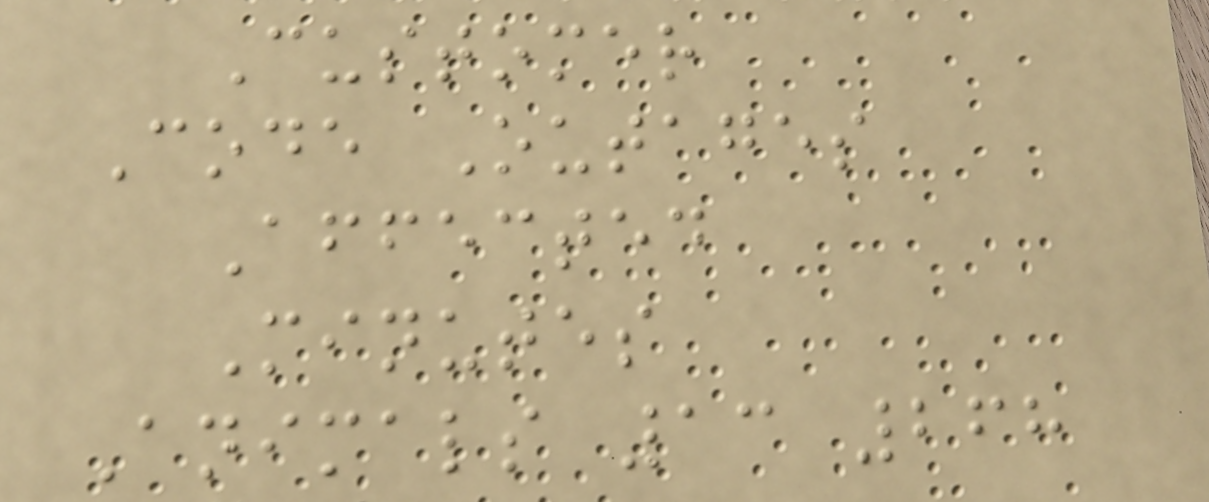Customer
Code Outages
Affected
Minutes
Animals 13 268
